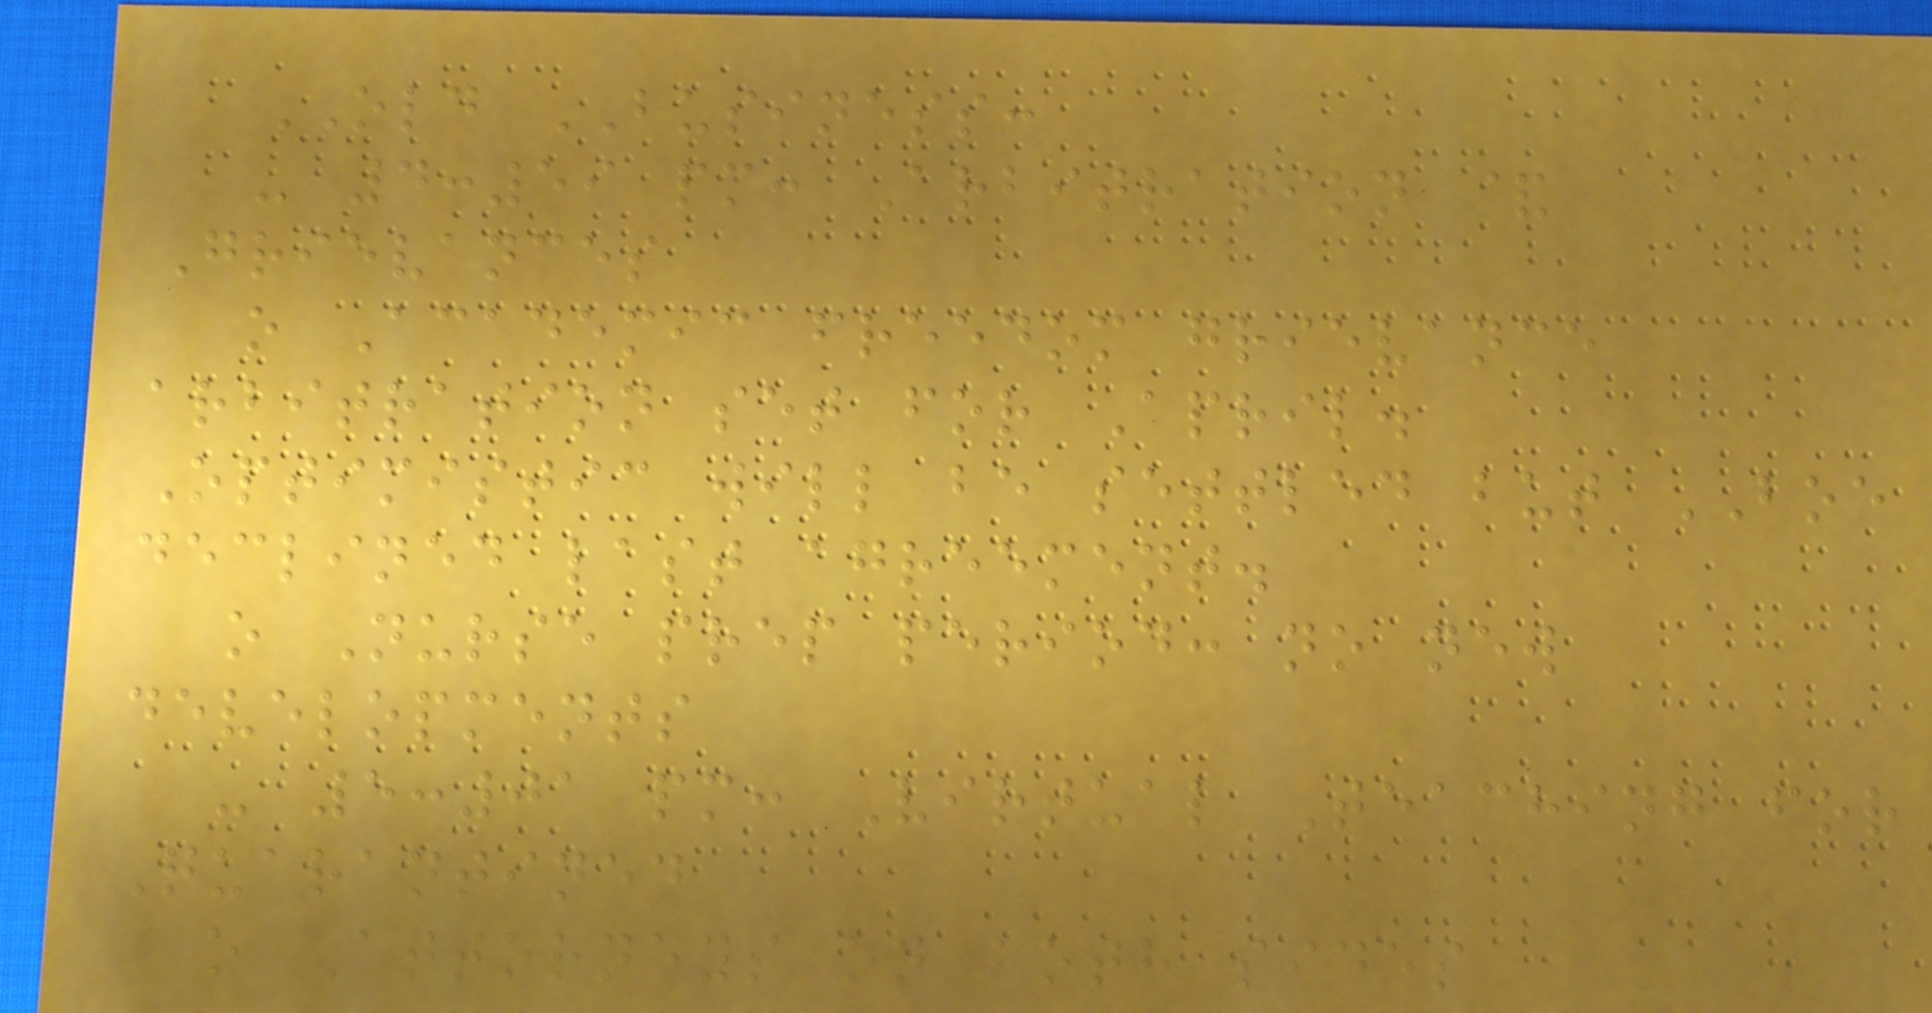OLD BUSINESS:
- 4:59 pm: Arbitration &
Grievances
o Academic freedom grievance
arbitration set for April.
Optimistic will be settled but BOE
declined last agreement.
o Nurse prep period: no new
developments
- 5:01 pm: Virtual Teaching for
Quarantined
o Attorneys on both sides
